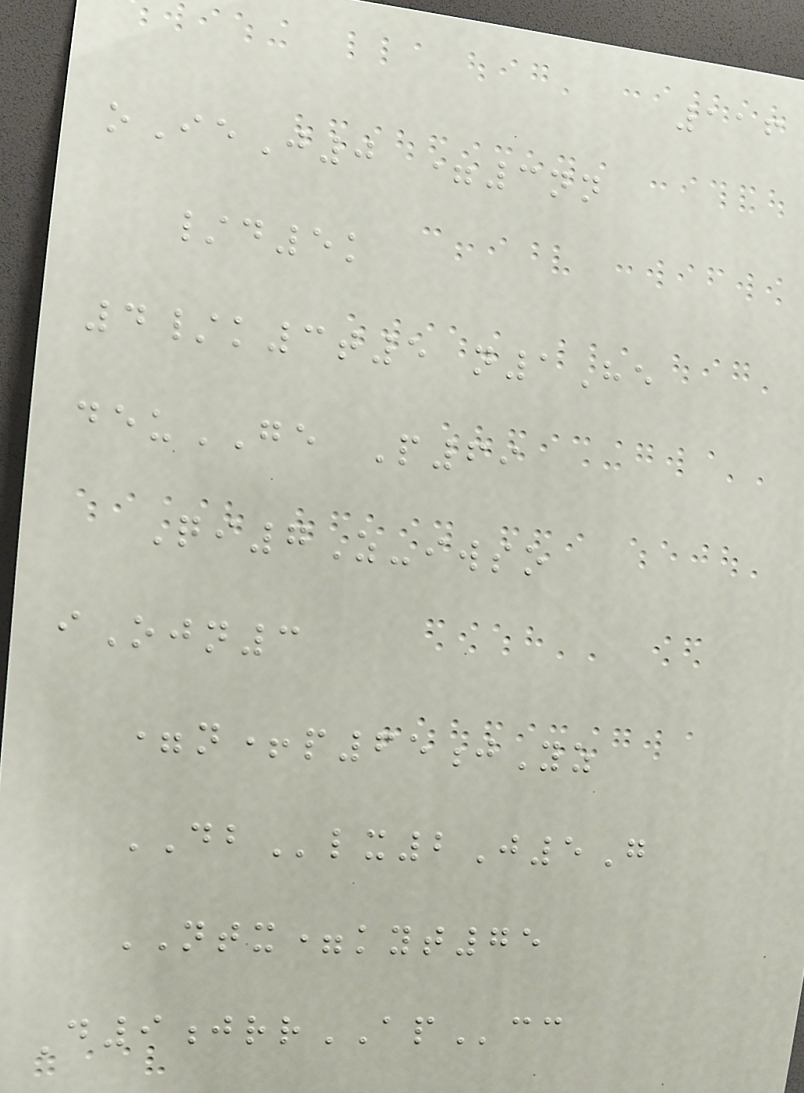116
oIeJ0 =3nn
/d5k
4/k3t5 n1He
deuGE P69
Qi7Z-iwso
iOjn3
=n+p65jYz
DBlx2J5G
NTX=kyt75
D9jrrAPcc
